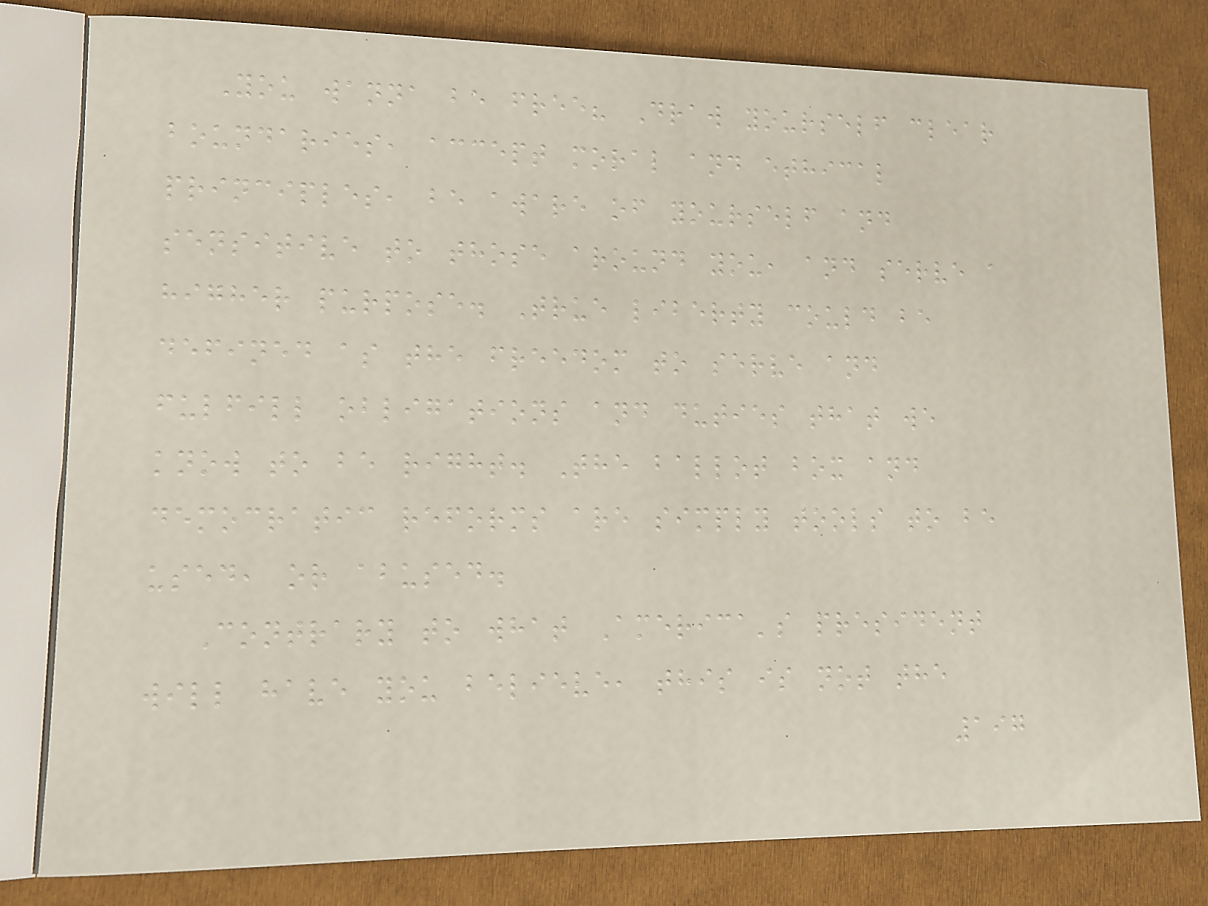You wanna be free? Draw yourself clear
boundaries, accept moral and ethical
principles, be aware of yourself and
sensitive to those around you, and serve a
higher purpose. True liberty could be
defined as the freedom to serve and
fulfill obligations and duties that we
know to be right. The ballot box and
democratic reforms are simply tools to be
used, or abused.
Contrary to what America's president
will have you believe, this is not the
197
